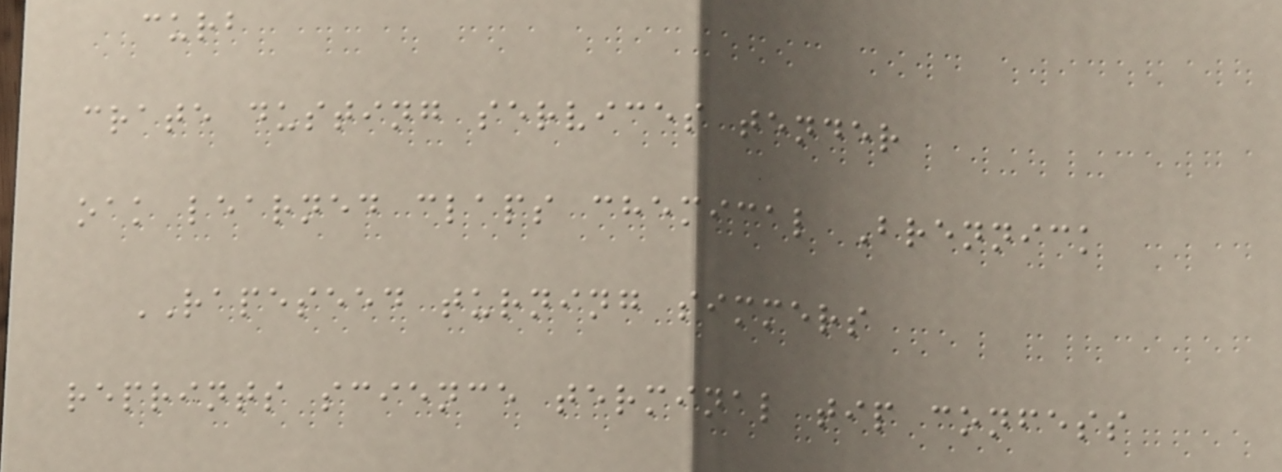curb
crate dusting services tender
oak learned claps chemical Brennick
RAPESEED turning simmers
reprints science terminal tip confess
